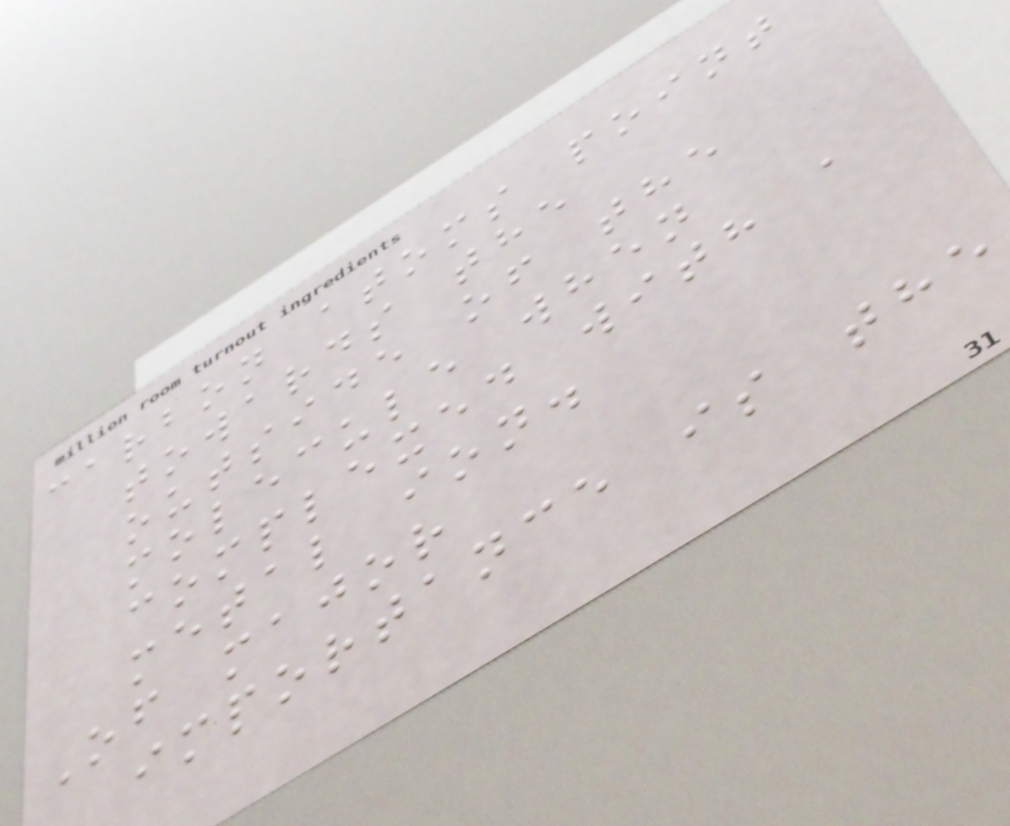carbon atoms point
towards the
outside of the
molecule when
complexed with a
metal ion.
Of major
importance is the
